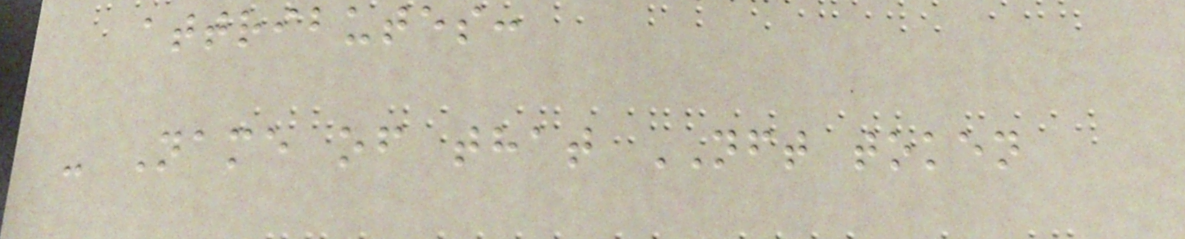attributes:
- Name of that NFT token
